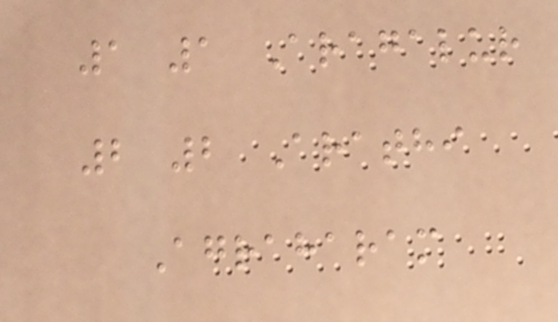1 1 Aragalur
2 2 Arathi
Agraharam
